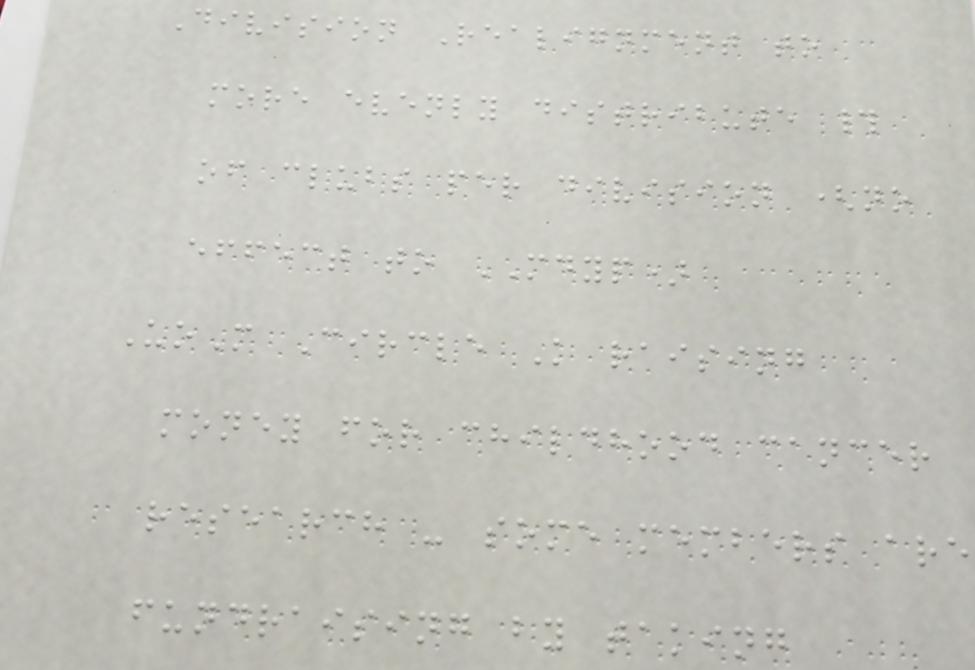Division Realignment to
more evenly distribute #
of clubs per division (no
effect to MDYP)
UoM Circle K raising
money for childhood cancer
research - some members are
fundraising by taking
